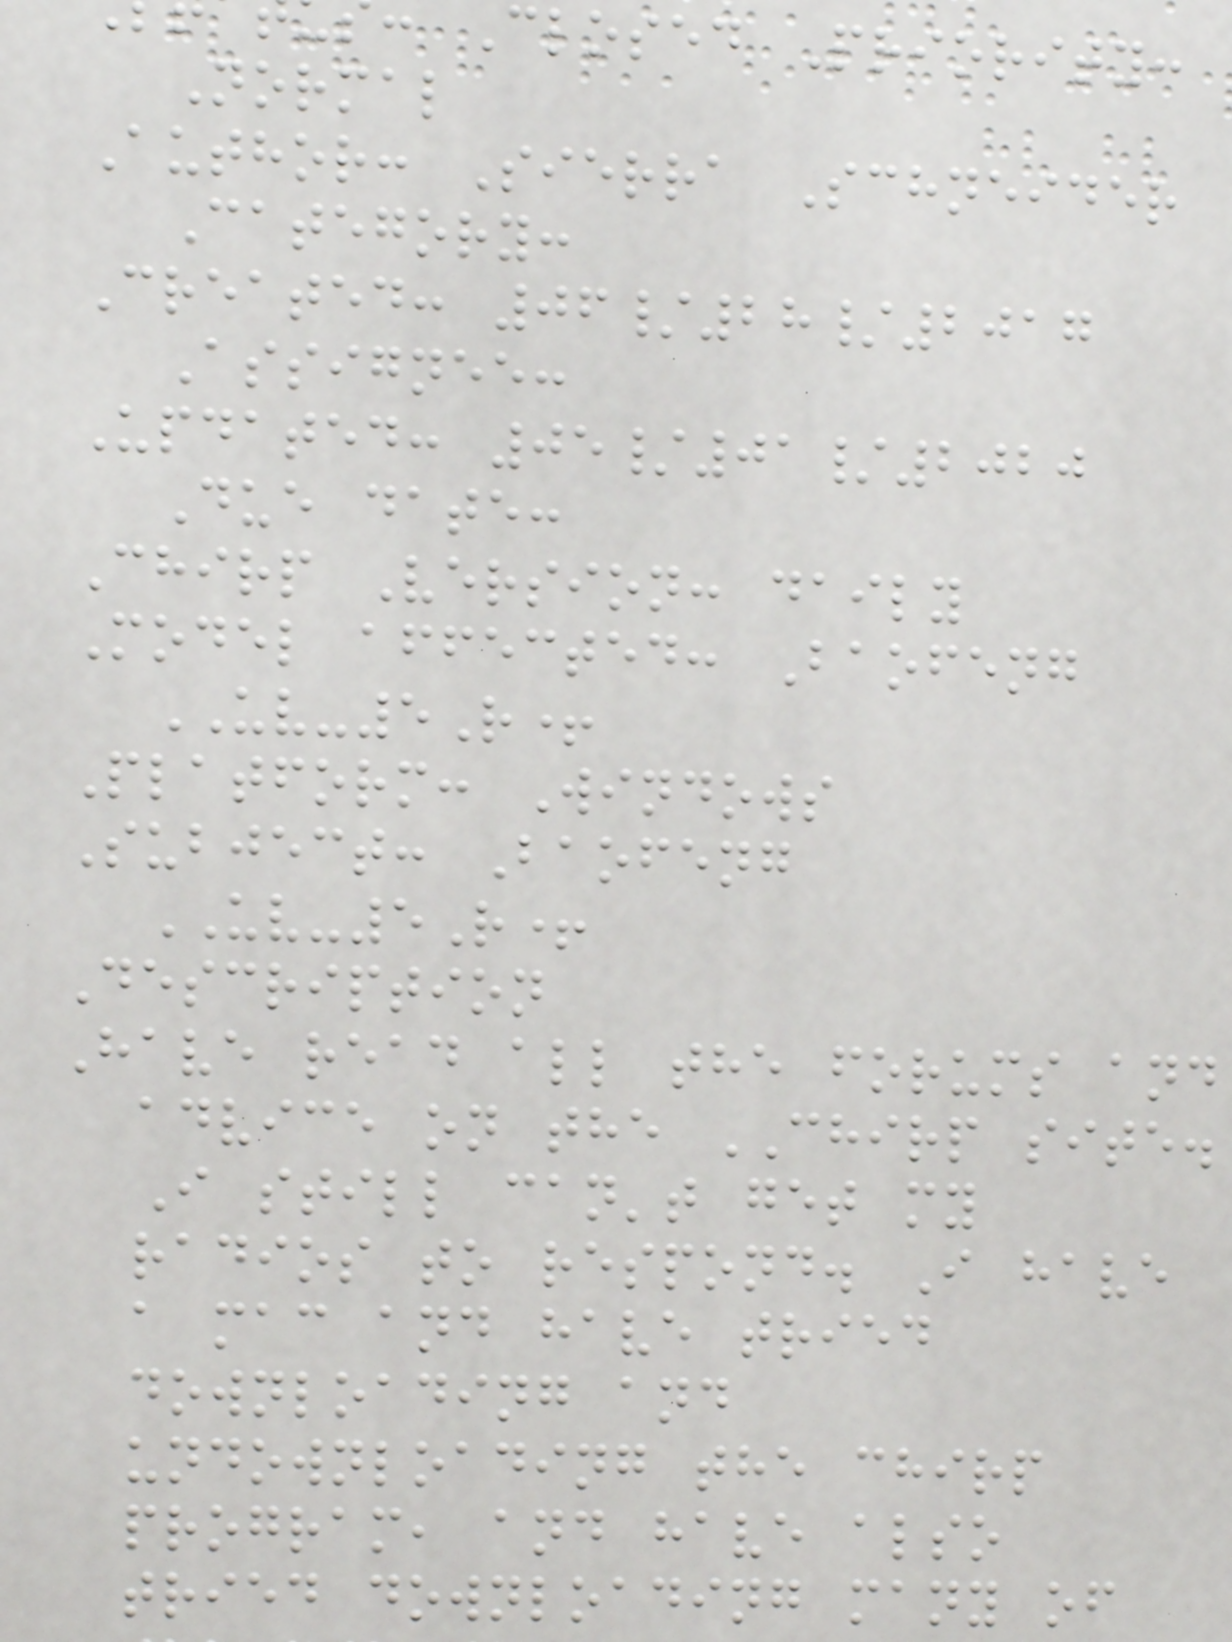Closed Priority:
Normal
Author: Sierra Schneider
Category:
Created: 06/28/2017
Assignee:
Updated: 05/01/2020
Due date:
Chirp Version: daily
Model affected: Baofeng
UV-5R+
Platform: Windows
Subject: Baofeng
UV-5R+
Description
Have read all the forums and
advice on the CHIRP site.
I still can't get my
radios to respond. I have
a mac and have tried
downloading and
undownloading the chirp
program, and have also
tried downloading many of
